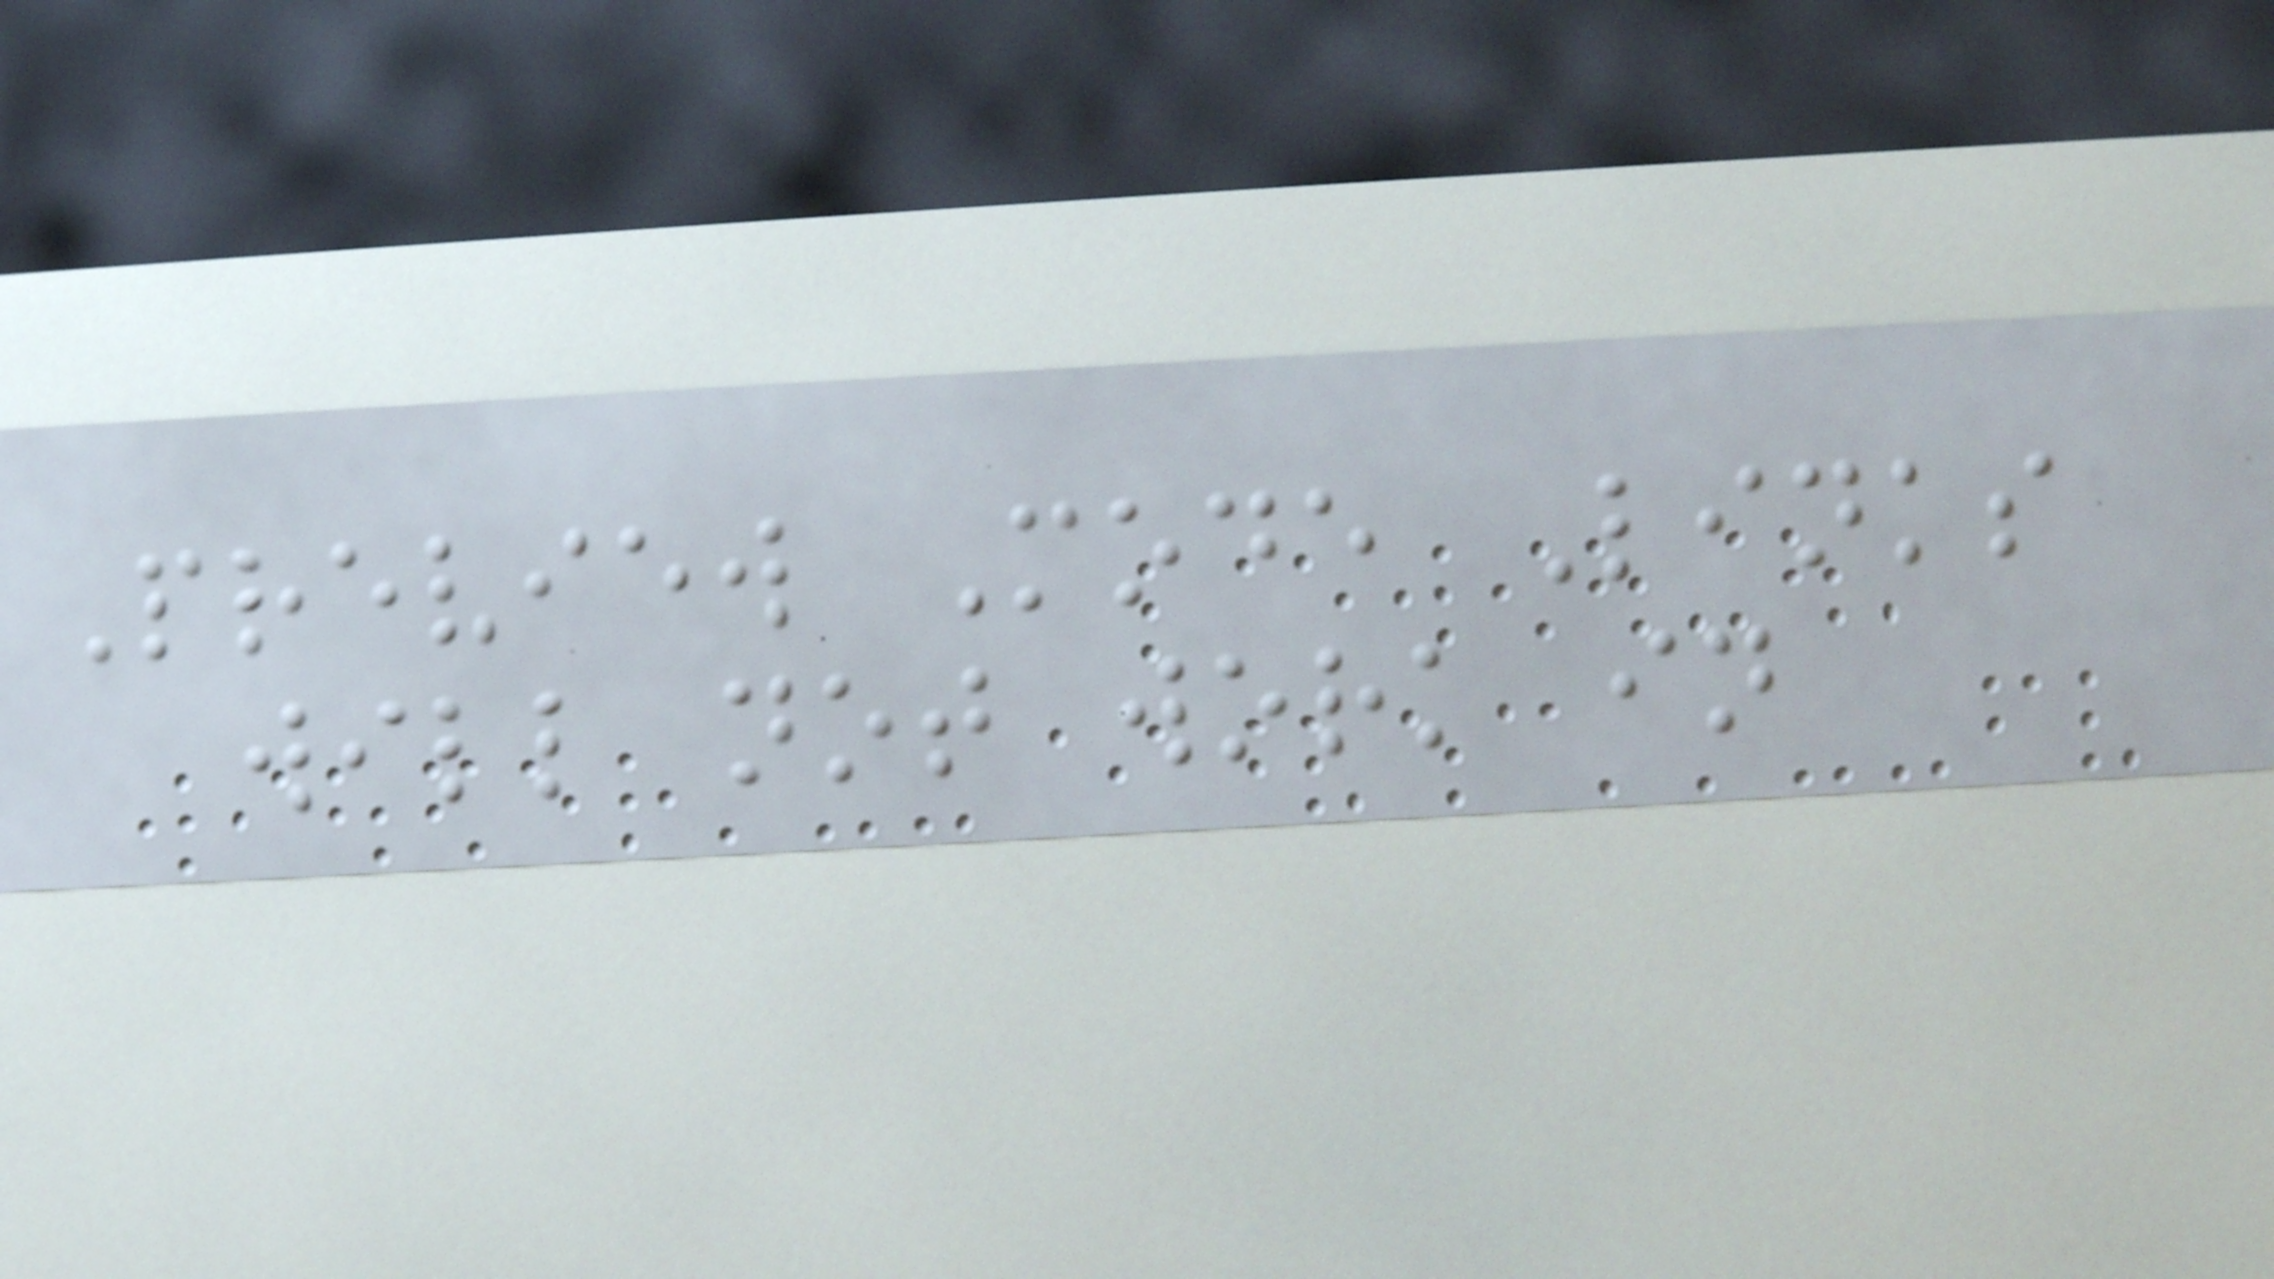Preview Mode Links
will not work in
